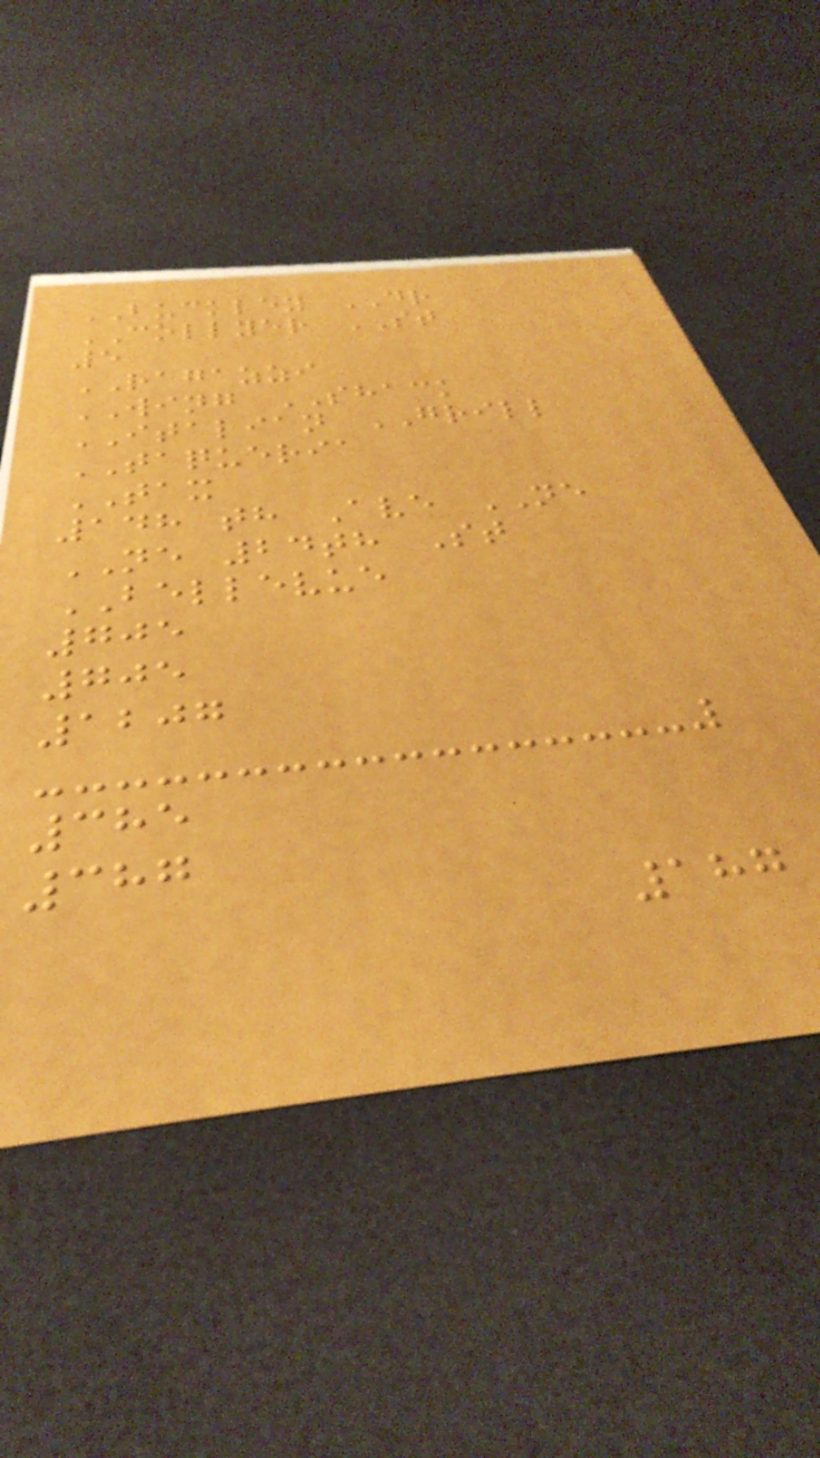BUCKLEY DR
COLLYER ST
5
RAGAZZI
WING SHACK
ITALIAN GRILL
TAQUERIA
TAX
148 th Ave NE
NE 24th St
BELLEVUE
705
705
1207
385
387
187
